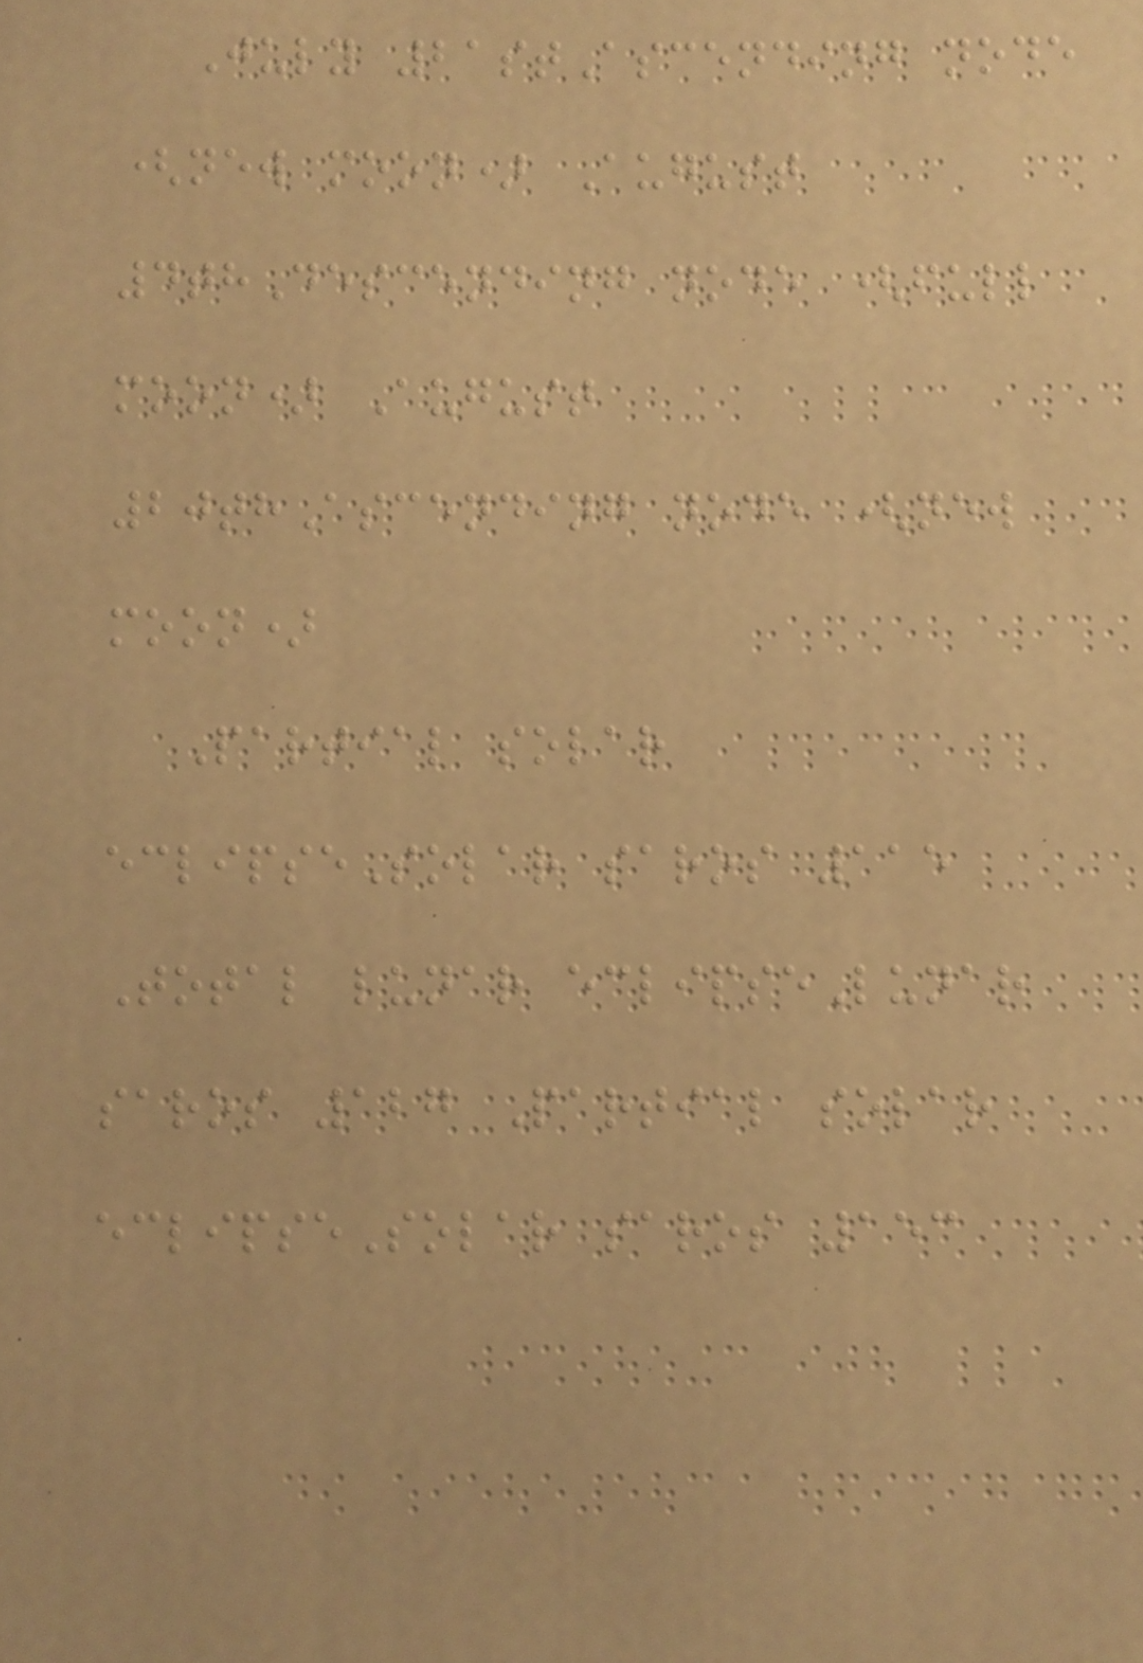July 21stAscending node
(new moon) August
4thDescending node (full
moon) August
20thAscending node (new
moon)
Partial solar
eclipseSolar saros 115
Total lunar eclipseLunar
saros 127 Partial solar
eclipseSolar saros 153
